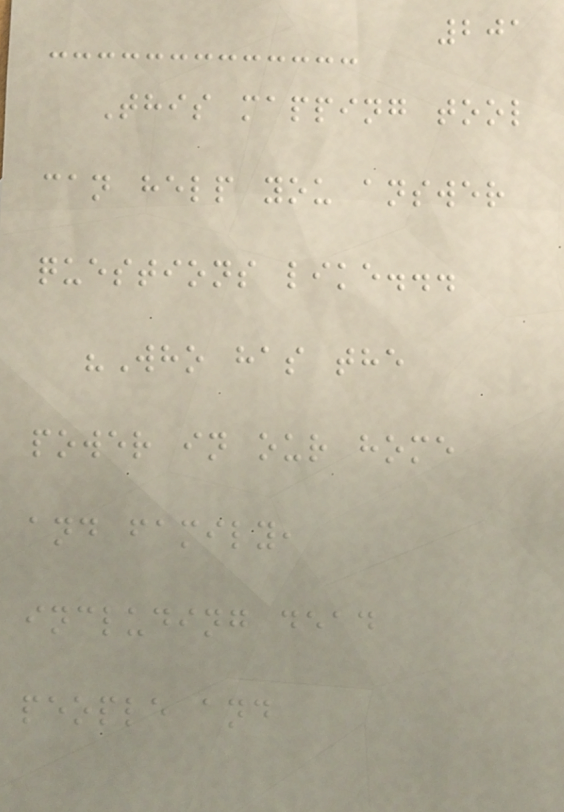201
This mapping tool
can help you answer
questions like...
"Who has the
power in our home
and family,
including dead
people and
